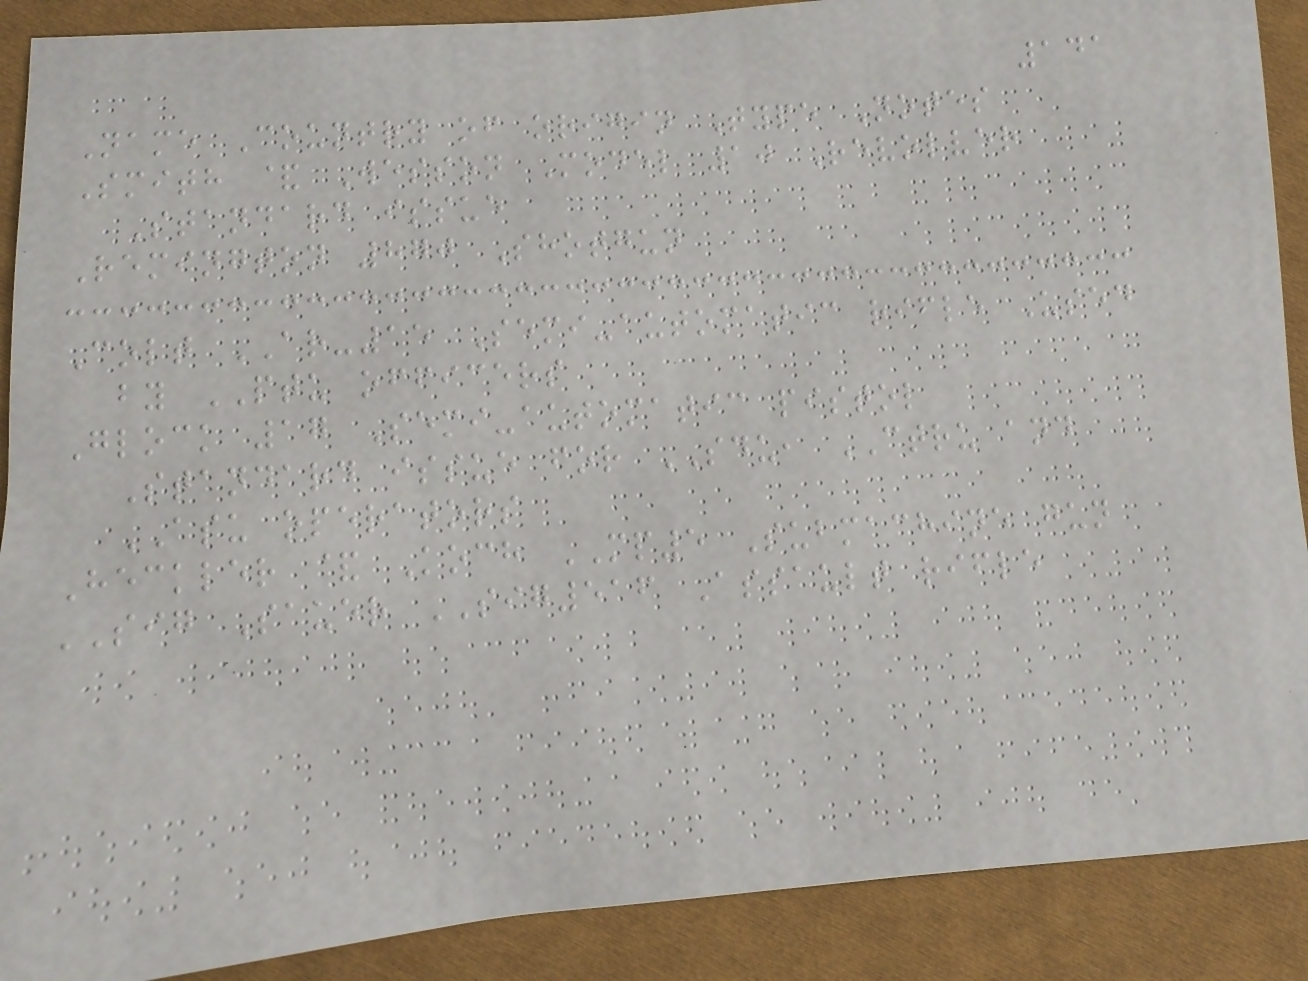141
Name Country of origin Type Notes
Smith & Wesson Model 10 Revolver
Standard issue
Remington 870 Shotgun
Colt AR-15 Semi-automatic rifle Used
by PTU officers
Glock 17 Semi-automatic pistol
Standard issue for SDU, CTRU and
ASU operators
Heckler & Koch MP5 Submachine gun
SIG Sauer SIG516 Assault rifle
